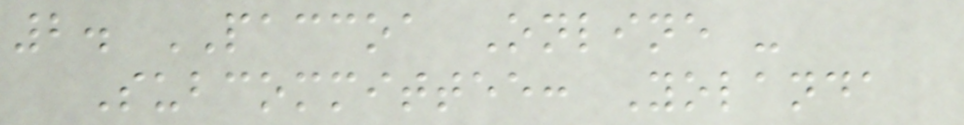2. PACCOA Online -
Subcommittee: Yolanda
